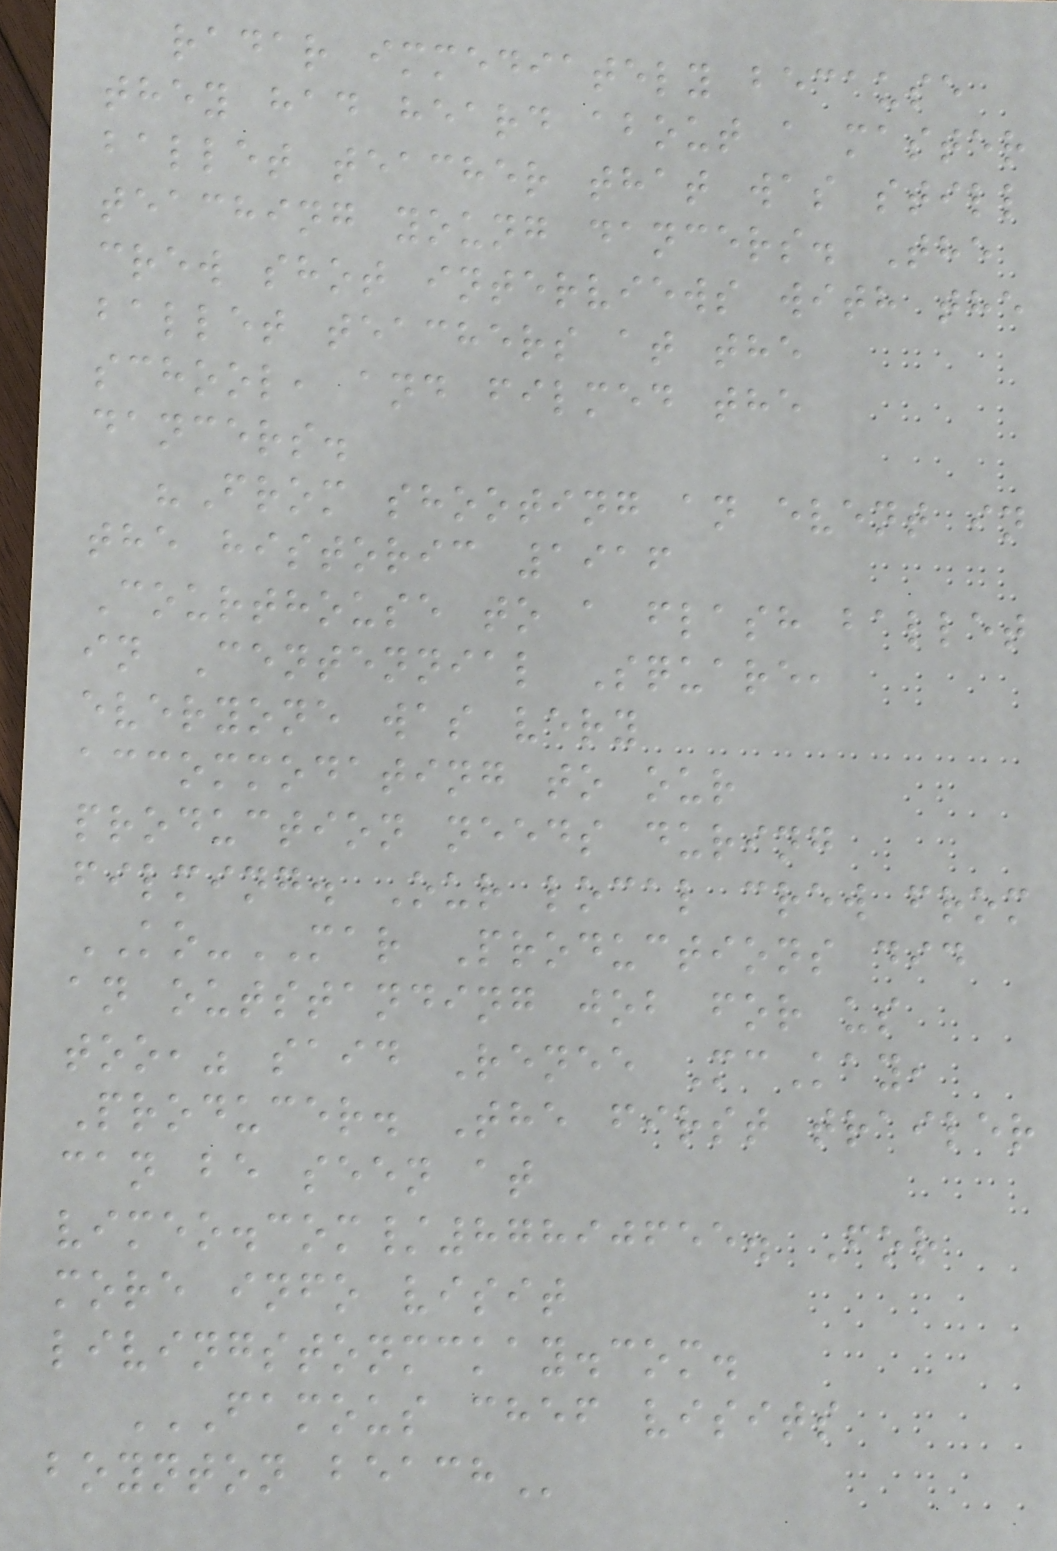radar immediately because
they had heard about a master
ballet teacher that was still
teaching young dancers. The
crew shot interviews with the
ballet teachers at the
school, and filmed the
dancers.
"From shooting an event in
the historic 1916
Courthouse to a flash ballet
in Centennial Square,
everyone was very
accommodating to our
production needs during
filming. Our local crew from
KO-MAR Productions did
an outstanding job for us
too," said Renee McKay,
Producer. The first trailer
can be seen at
vimeo.com/87890655. For
more info visit
livingstonmckay.com.
FAMOUS CHEF VISITS
BOYNTON BEACH
